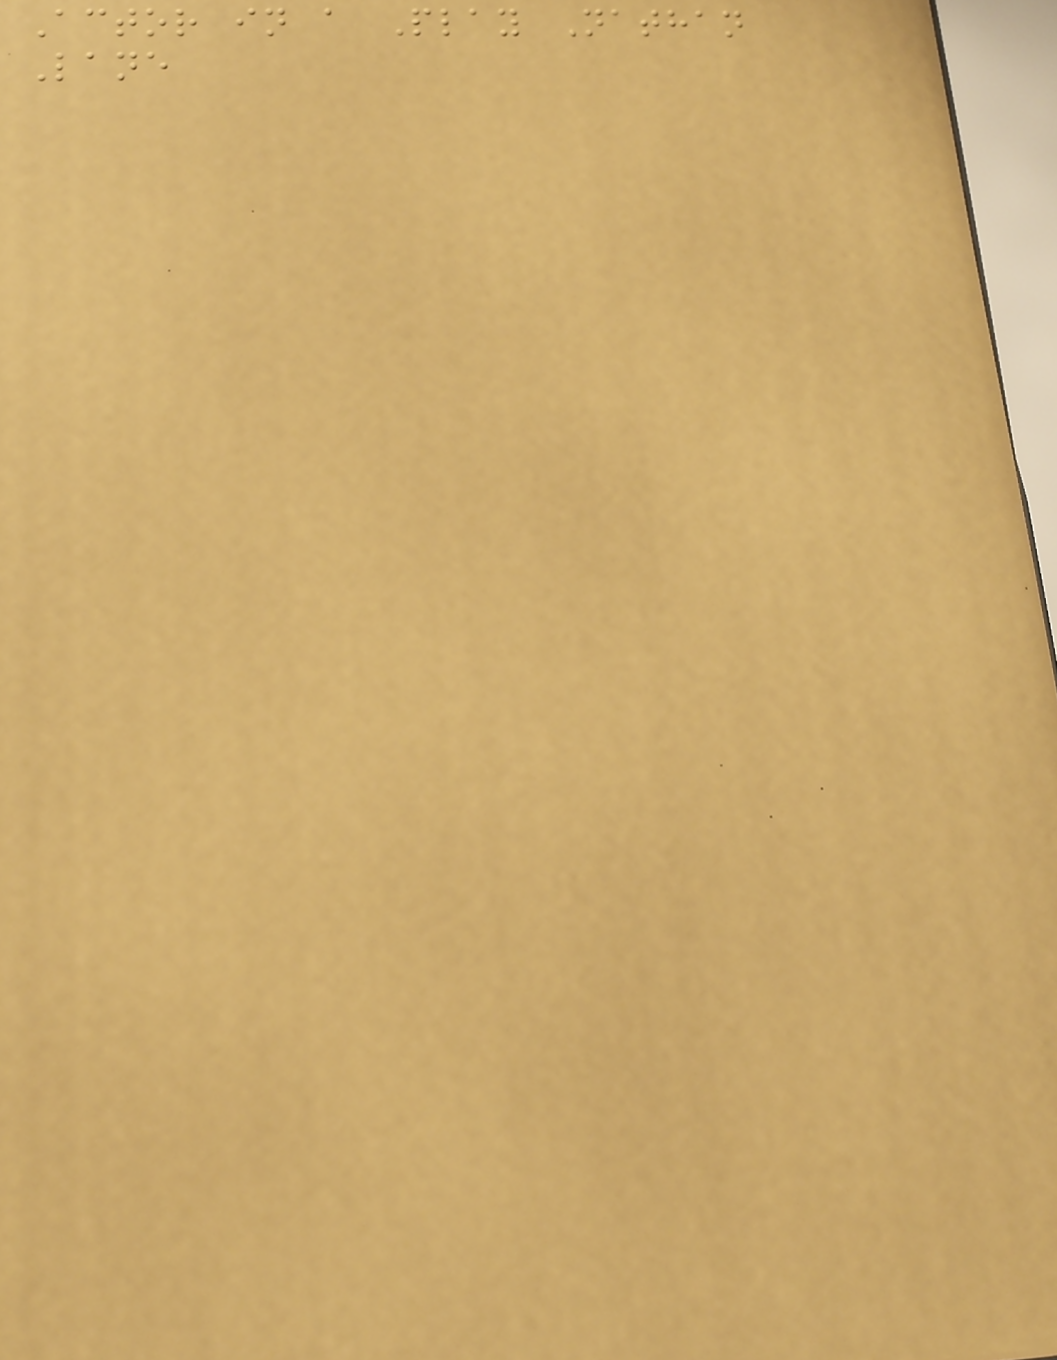Actor in a Play Nathan
Lane
